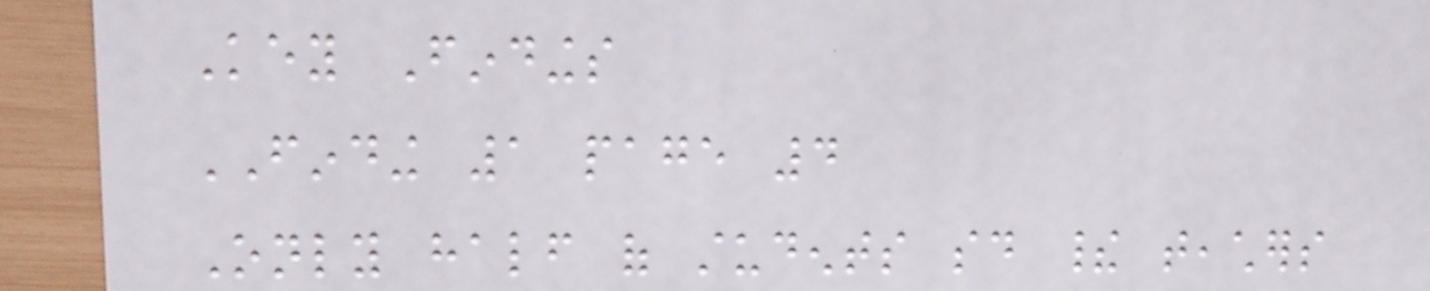Key Findings
FINDING 1 page 4
Only half of students said their teachers
